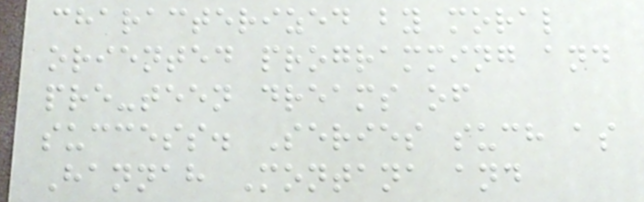characterized by moral
oriented programming and
pre-teen dreams of
success. Series such as
Hannah Montana and
